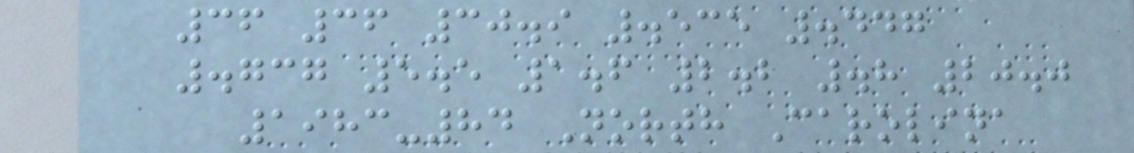36 36 30.9 .535 .447
.737 5.5 1.6 2.2 .8 20.0
1983-84 North Carolina
